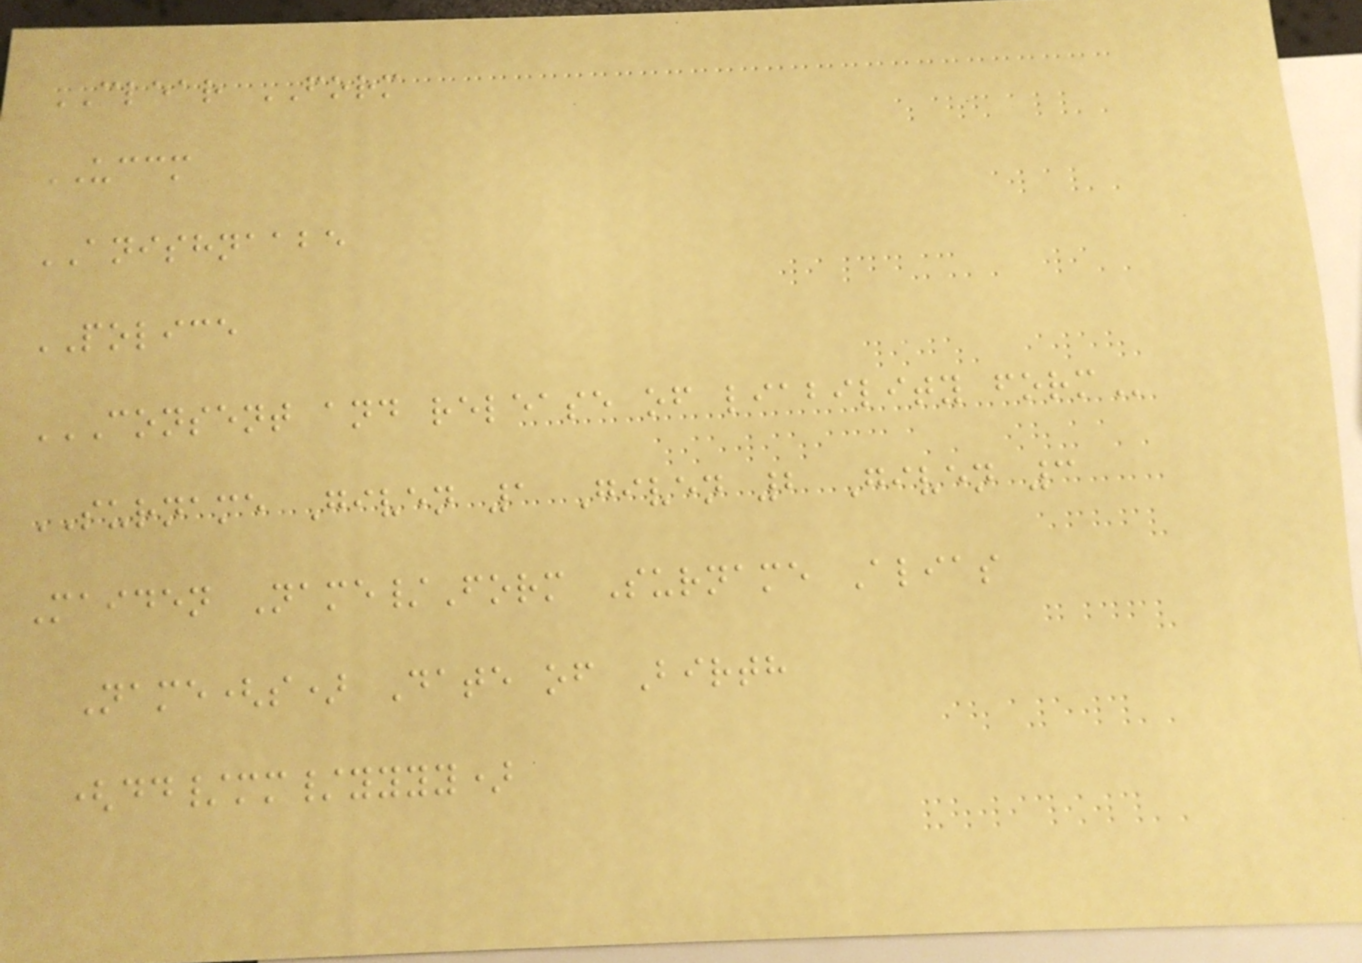CLEAR FORM
UCCM
ANISHNAABE
POLICE
CONSENT AND RELEASE OF LIABILITY FORM
SURNAME Given 1 Given 2 Given 3
Maiden Name/Form Surname Alias
Name(s) Date of Birth
(dd/mm/yyyy)
